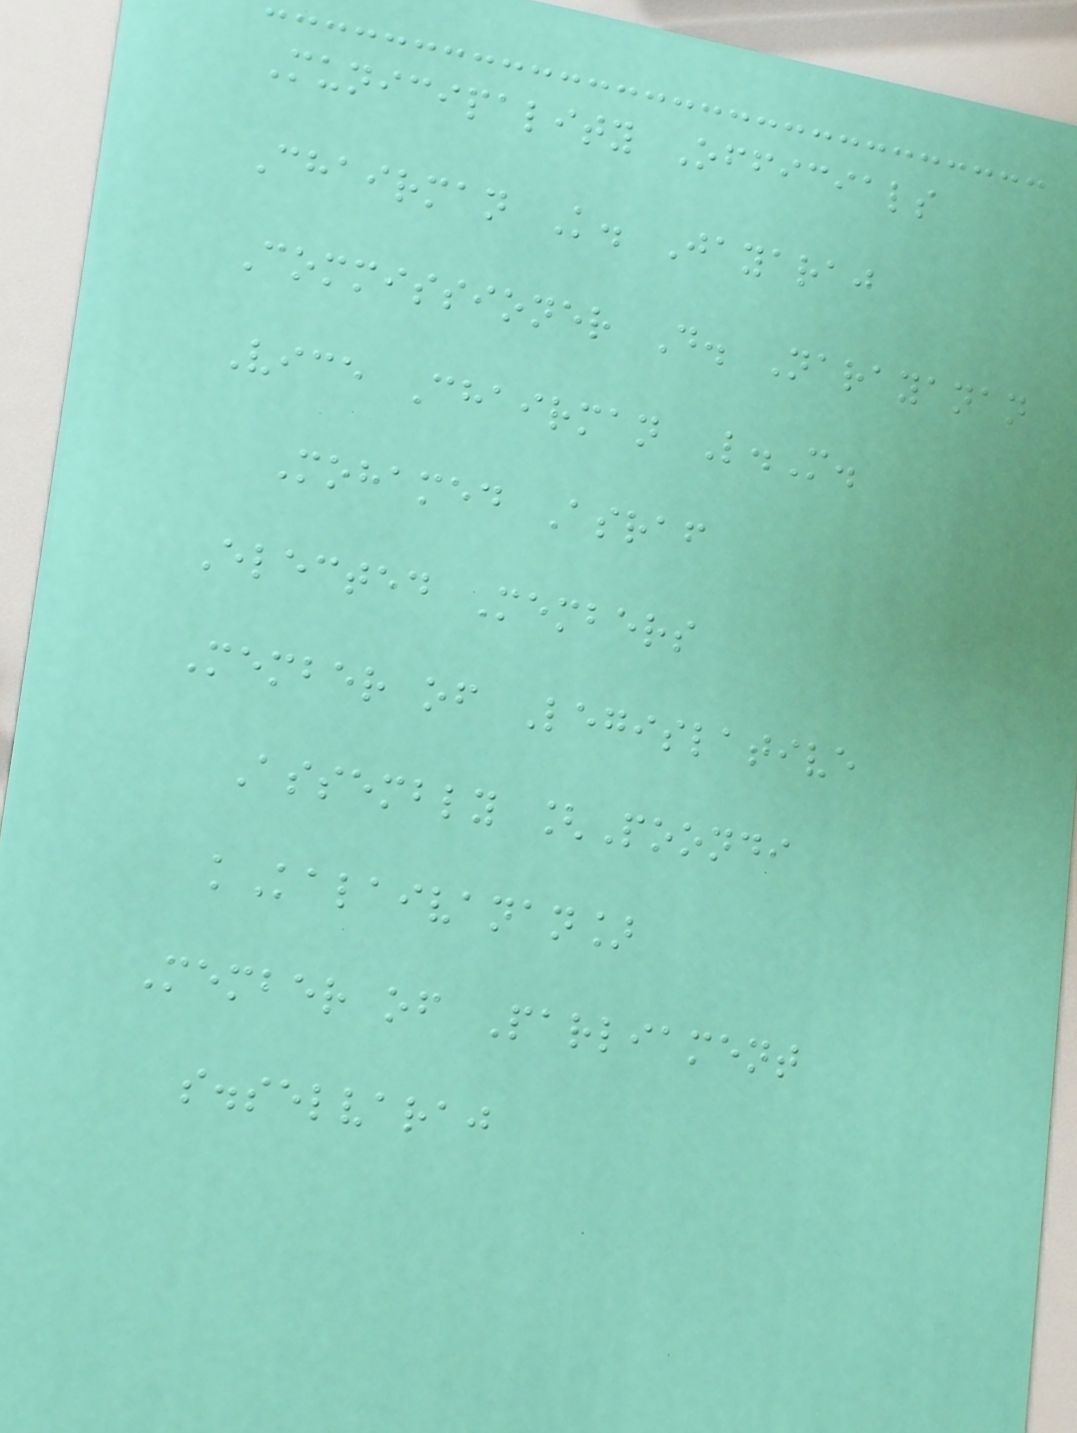Municipality Officials
Chairman K. Jayaraj
Commissioner D. Narayanan
Vice Chairman L.M.
Mohamed Asraf
Elected Members
Member of Legislative
Assembly [Poondi
kKalaivanan]
Member of Parliament
s.selvaraj
